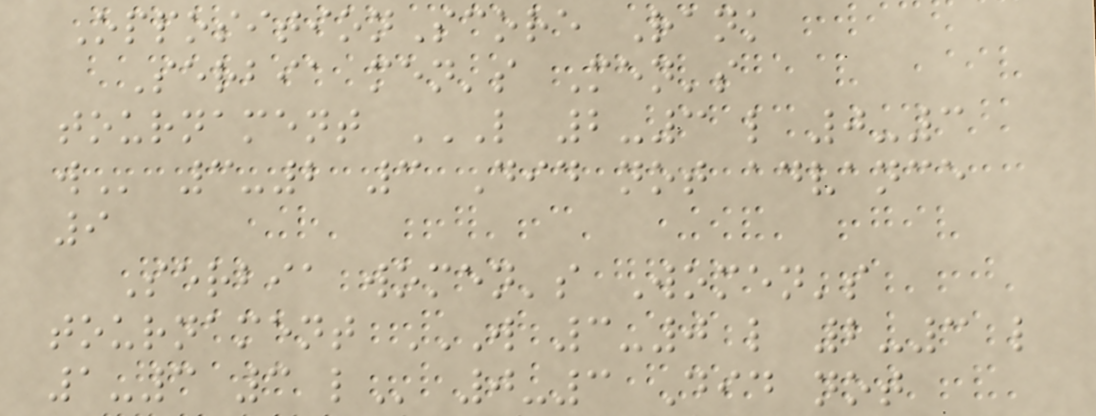OppositionScore Rank
Serbia men's Men's
tournament L 2-3 L 0-3
W 3-2 3 Did not advance
9
Serbia women's Women's
tournament W 3-0 L 2-3 L
1-3 3 L 0-3 Did not
